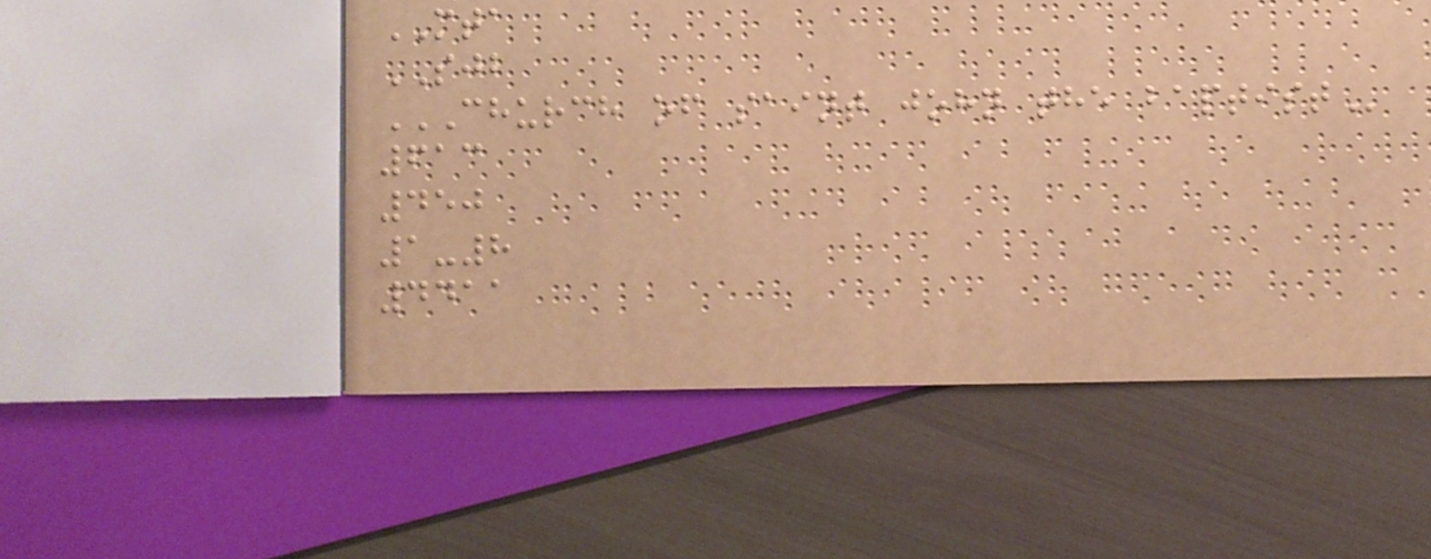MTA
SJB
CHURCH OF SAINT JOHN THE BAPTIST
613
450
1-8
4411
